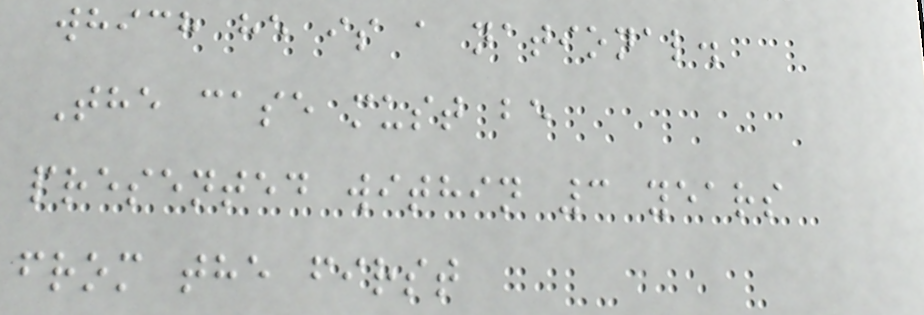which he is a national.
The case must be
presented within 3 years
from the first
